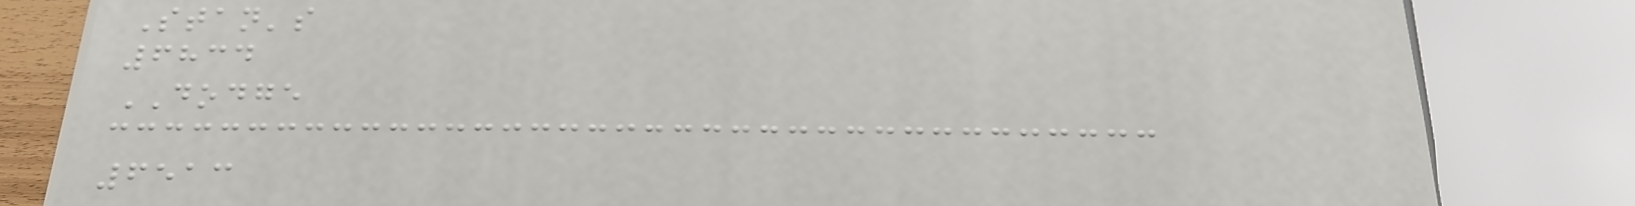Stan's
6834
DODGE
6513
